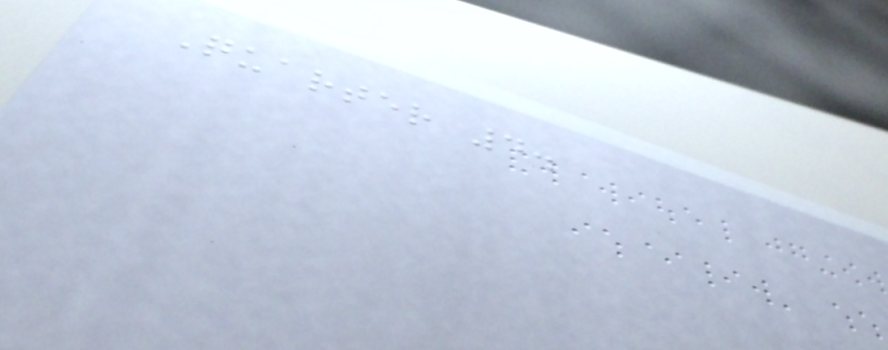Quarter 4.
